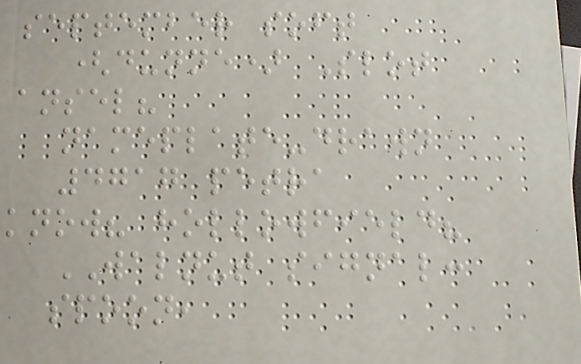september soft
(dunne) Slot
ansel?
nameplate-drawn
4717 petra
know? hollowfield?
WALNUT signal:
spoon,
